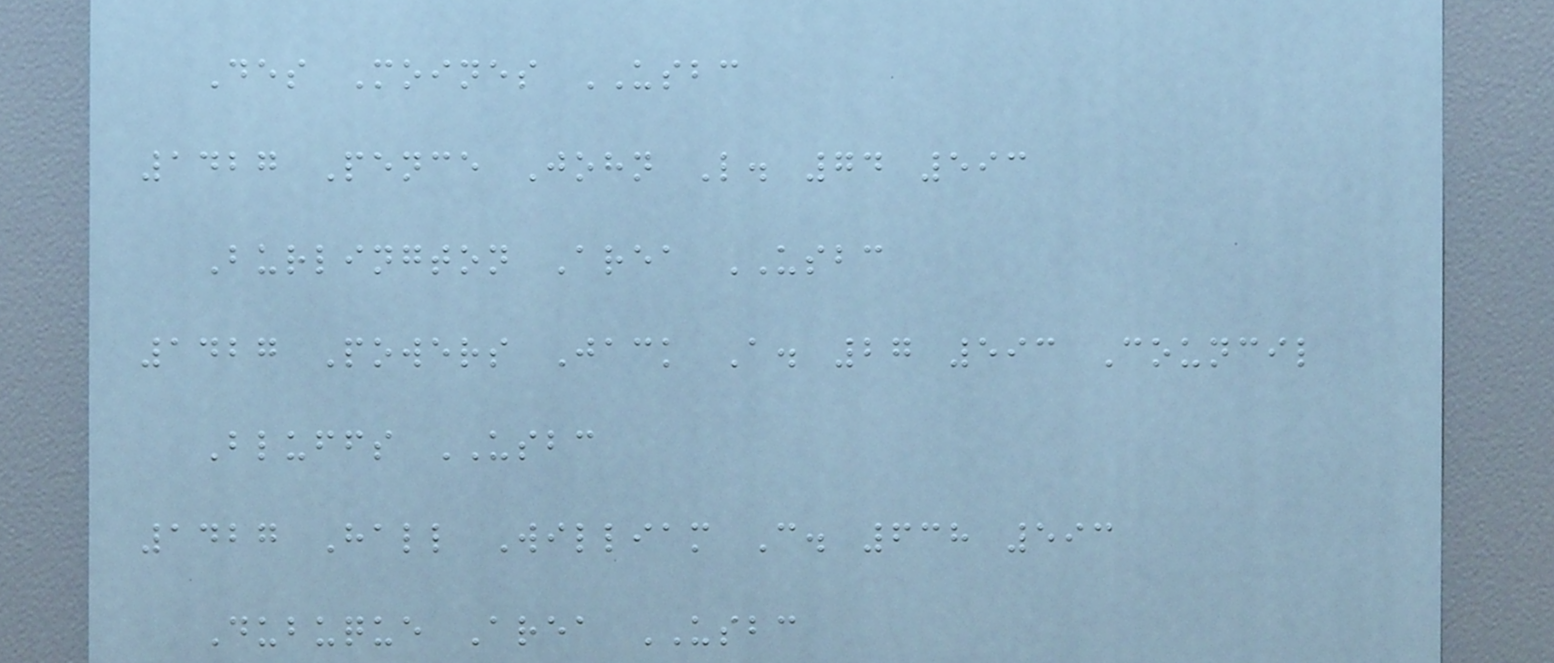Des Moines USBC
1427 Pence John L. 74 593
Burlington Area USBC
1427 Powers Jack A. 27 593 Council
Bluffs USBC
1427 Hall William C. 638 593
Dubuque Area USBC
